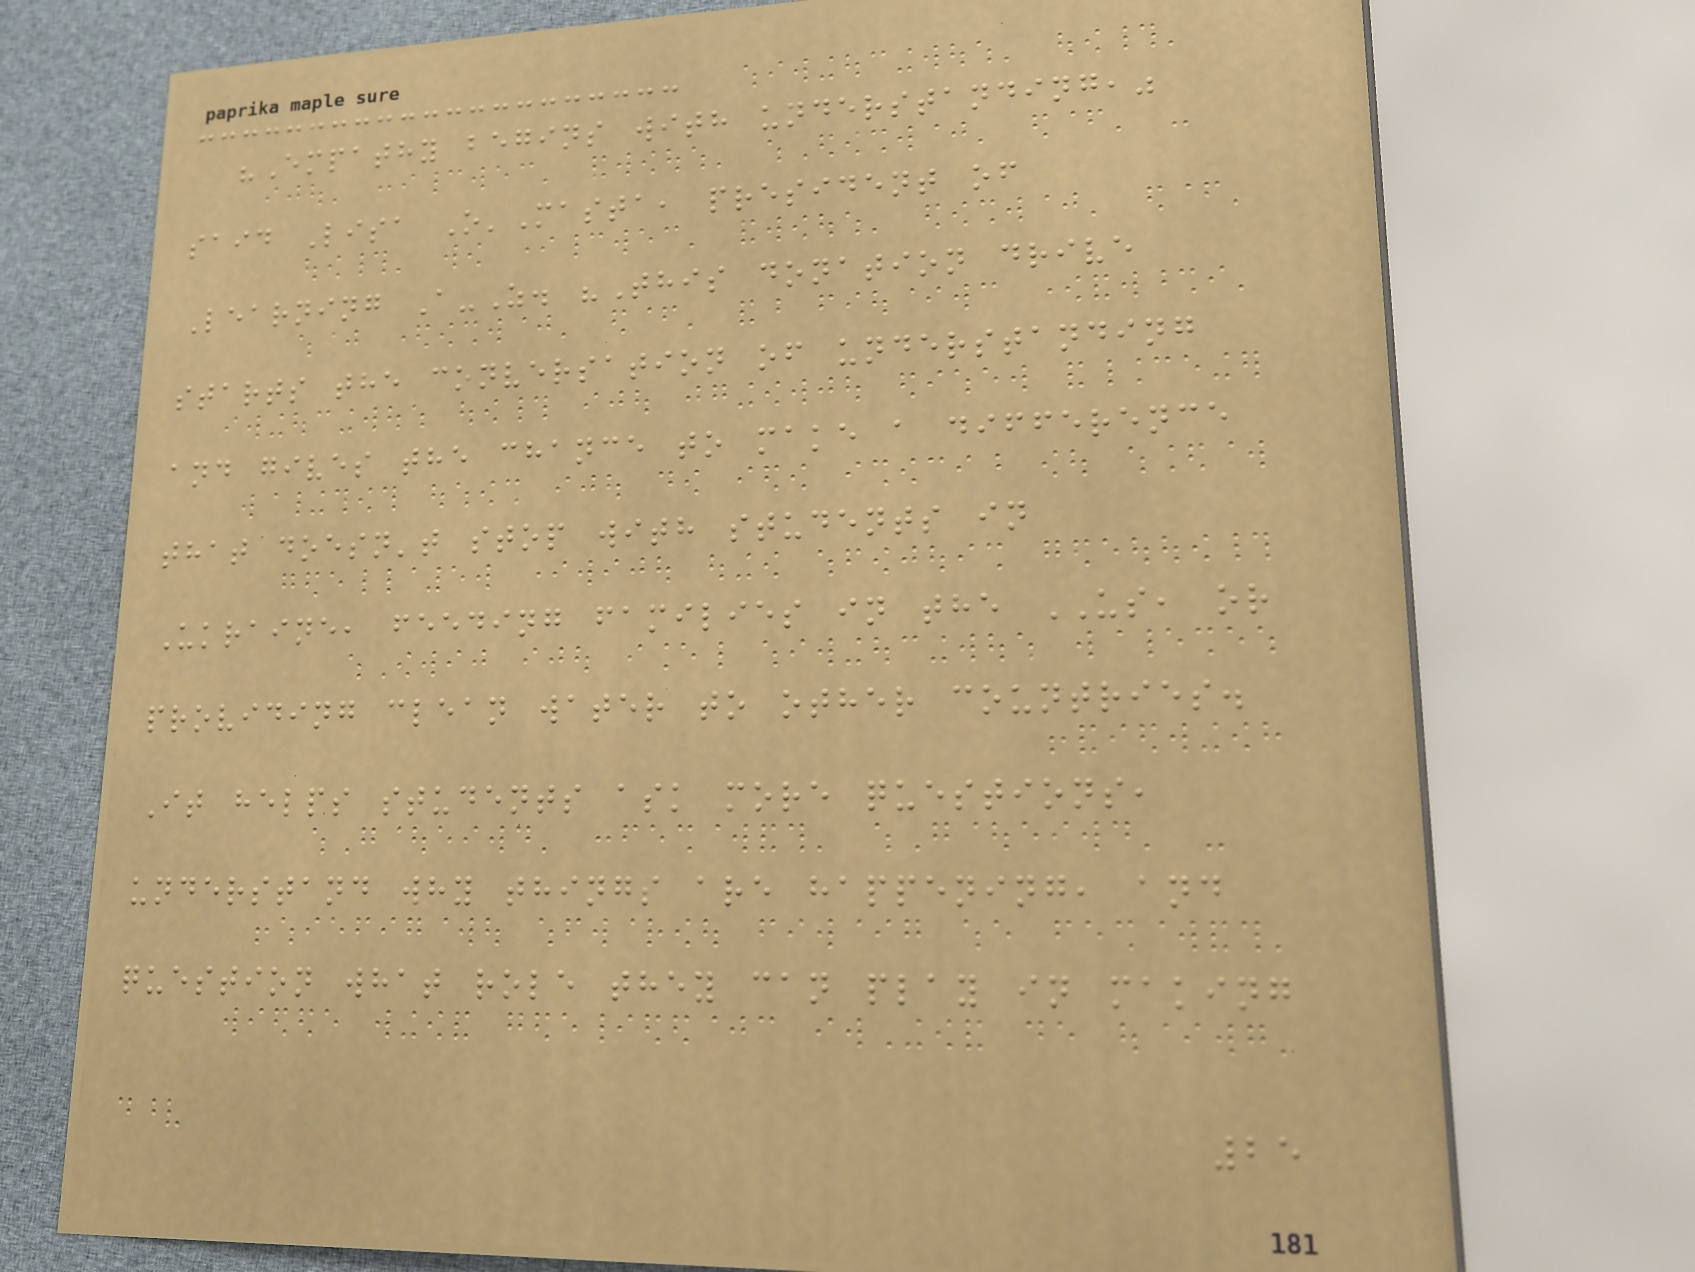"Empathy begins with understanding,"
said Lisa O'Masta, president of
Learning A-Z. "This donation drive
starts the conversation of understanding
and gives the chance to make a difference
that doesn't stop with students in
Ukraine, feeding families in the US, or
providing clean water to other countries.
It helps students ask more questions,
understand why things are happening, and
question what role they can play in making
25
